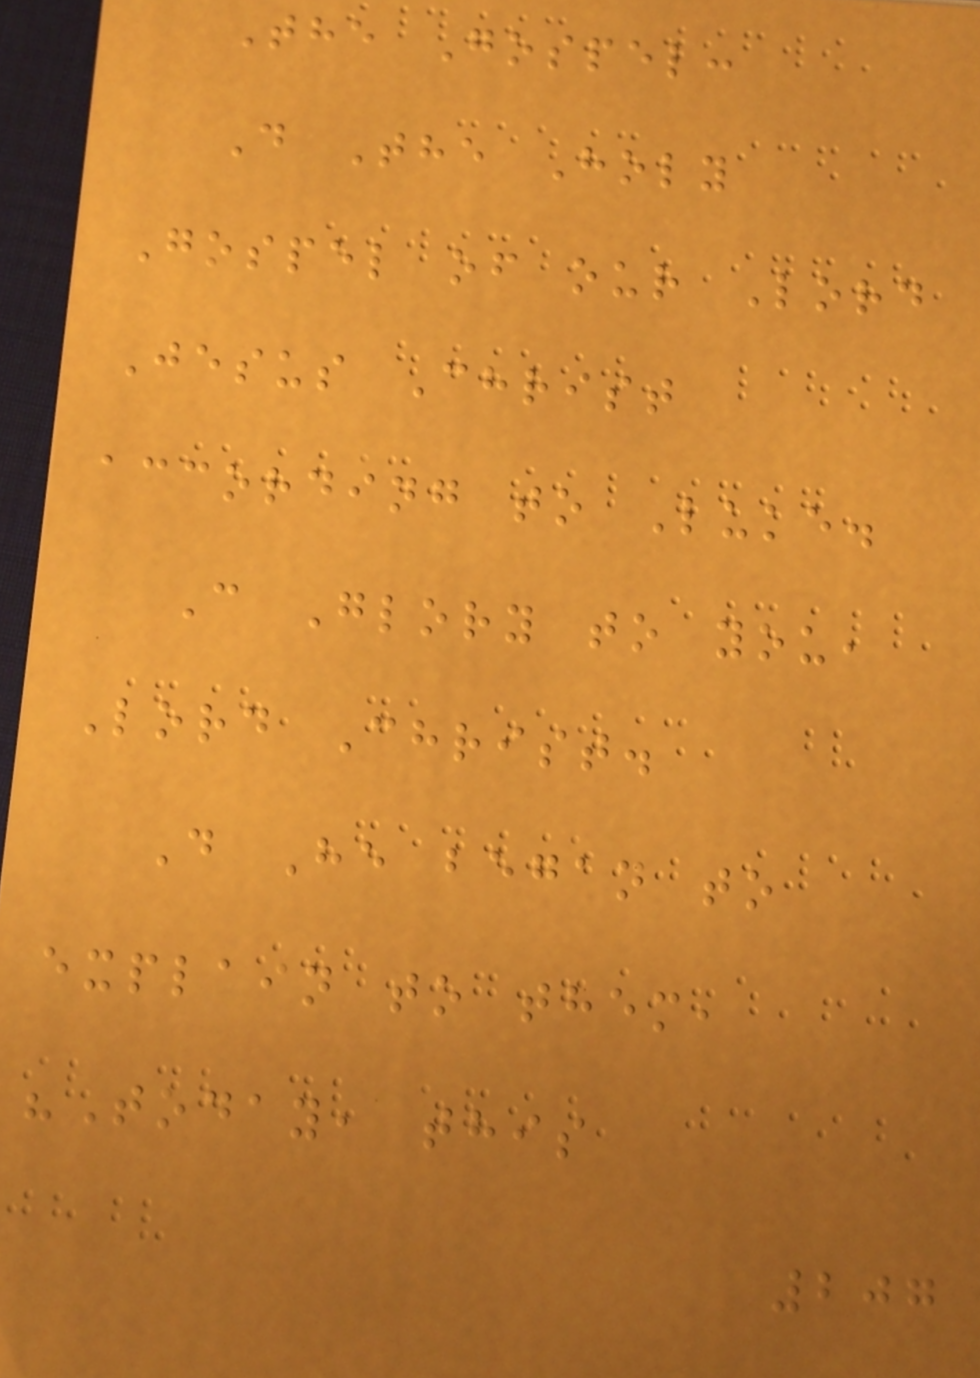The Gospel:
D The Holy
Gospel of our Lord
Jesus Christ
according to Luke.
C Glory to you,
Lord Christ.
D He began to
explain to them,
"Today, this
207
